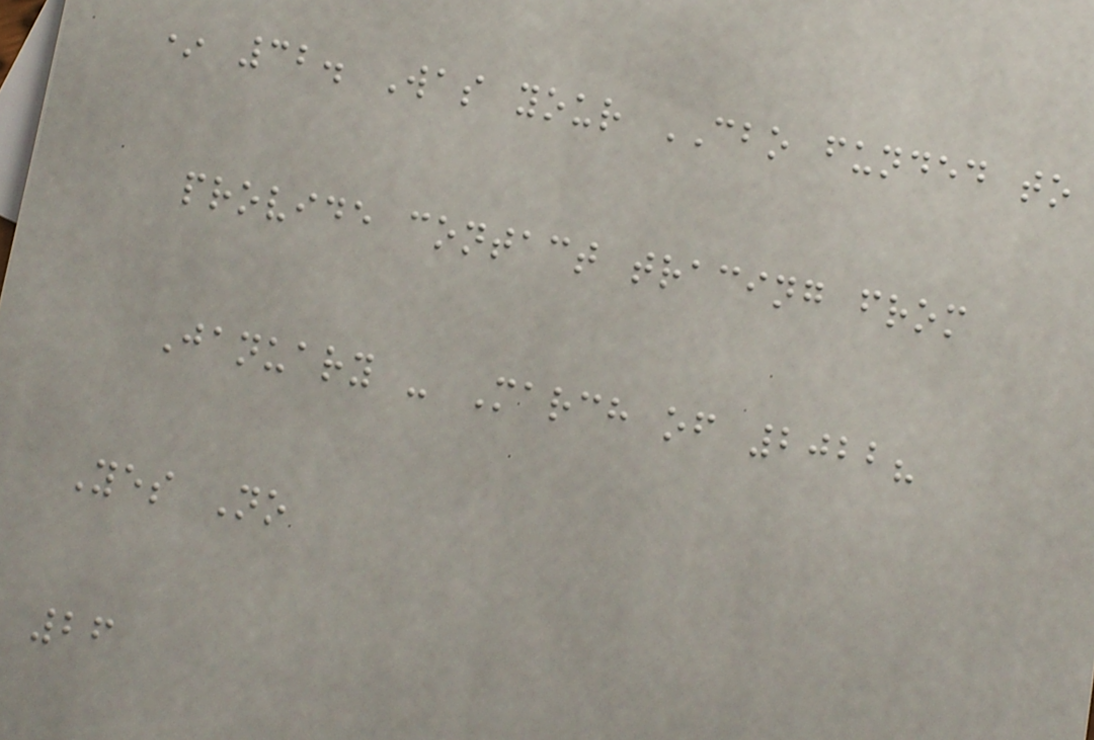* 32. Was your CBO funded to
provide contact tracing from
January - March of 2022?
Yes No
26
